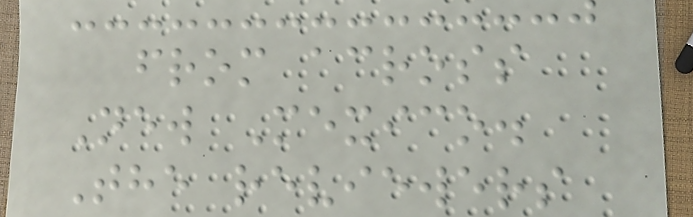from across
New Mexico.
The reviewers
